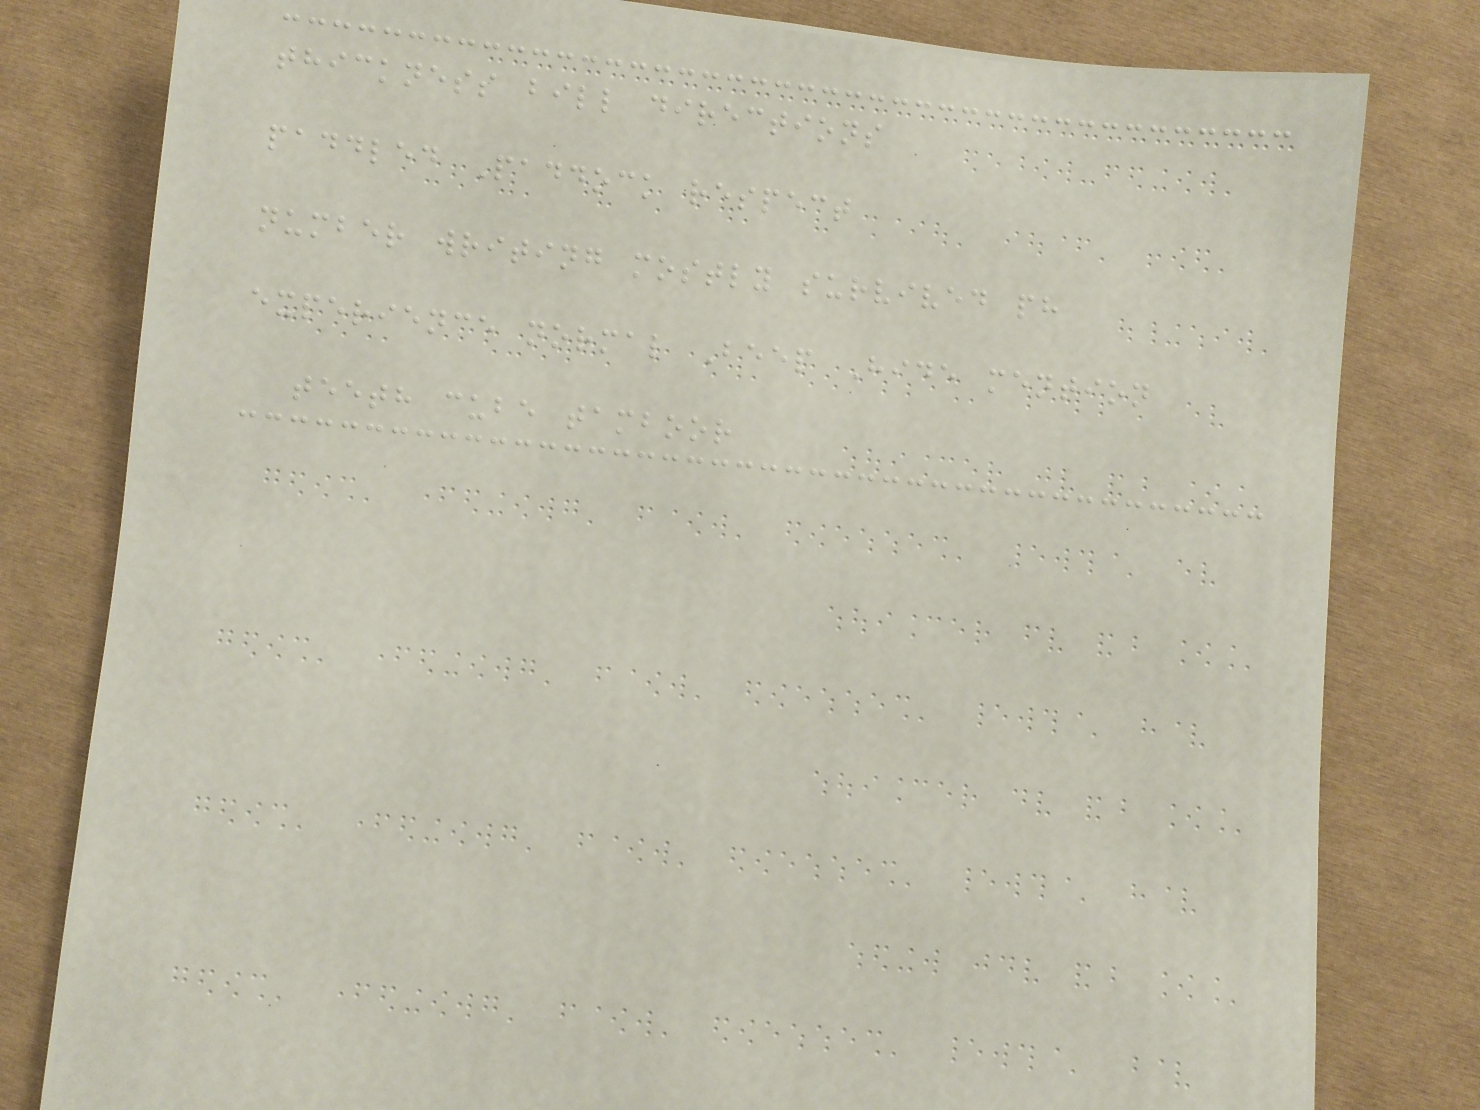thickness bill directions
paddled Paddock respect
number writing mostly survived ph
experience normal Beep Hide mention
teeth cube tamboor
